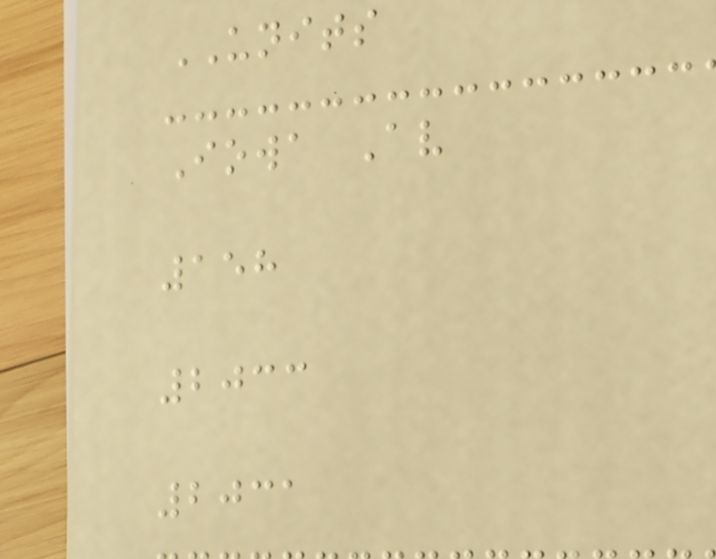UNITS
Iowa Av
158
2033
2031
